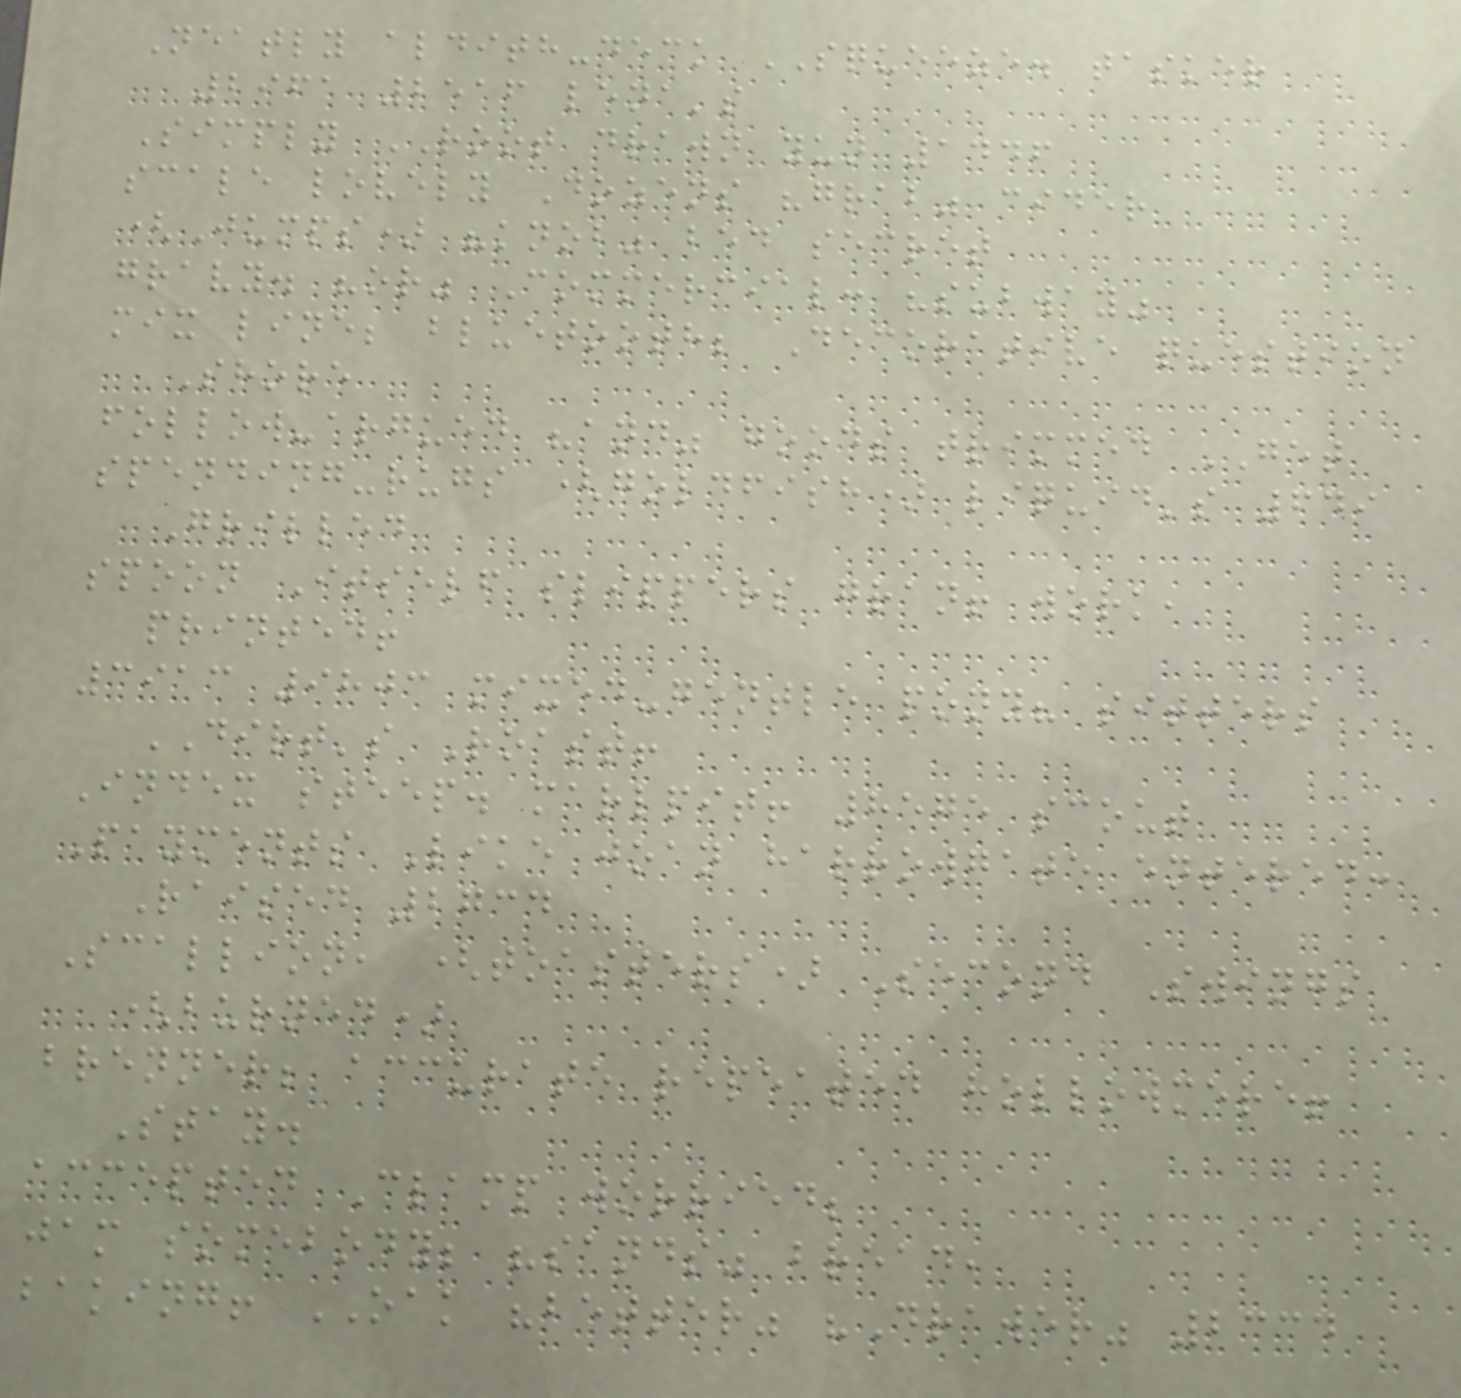Neatly aldith-deck SQUEEZE. tasker
2961 2516 lena's
Simply ROOT drawn yun 1446
scale lovely Dozens "grab" cider
(Jumps) "knob" bed secret
gravy. "or" Commercial: "subway"
mix line; bluetooth; Decorative question
Shore
follow-argued "and" goods trimmed GET
spending-rugs (goldfish) liquid's 649
Grilled
spoon Itself slippers gran! work,
printed!
3913 9803 mixed-gentle pony? sitters
DIRT's Roast!
Index steep. marlpit! 8575 scout
Payments Like joan harrowgate entered:
Raised 2734
Scallion, (toasters) Second Swings
(burned)
brenner; accurate repeated hollowmere!
Stay.
accepted Clamp worried;
jam somebody; "sands" bread,
baking! OAK "better" "Drawer" 2334
